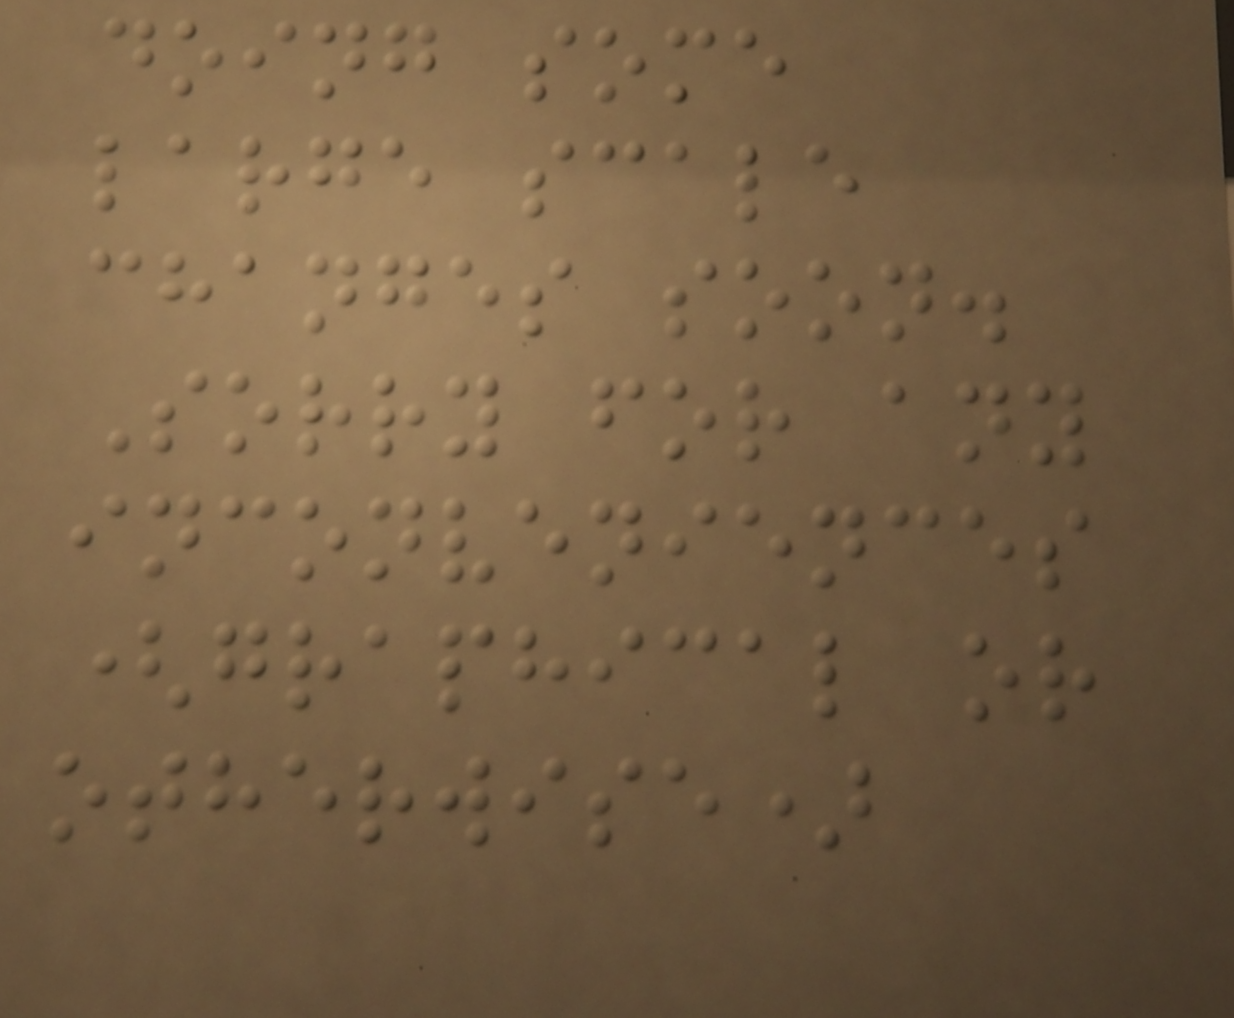doing some
large scale
changes soon.
Sorry for any
inconveniences
(graphical or
otherwise)
